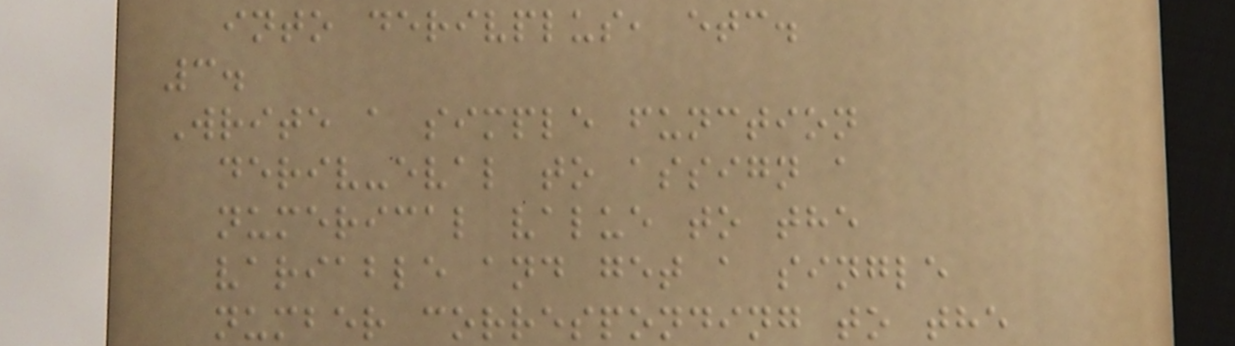into derivplus, etc.
3.
Write a simple function
deriv-eval to assign a
numerical value to the
variable and get a single
number corresponding to the
